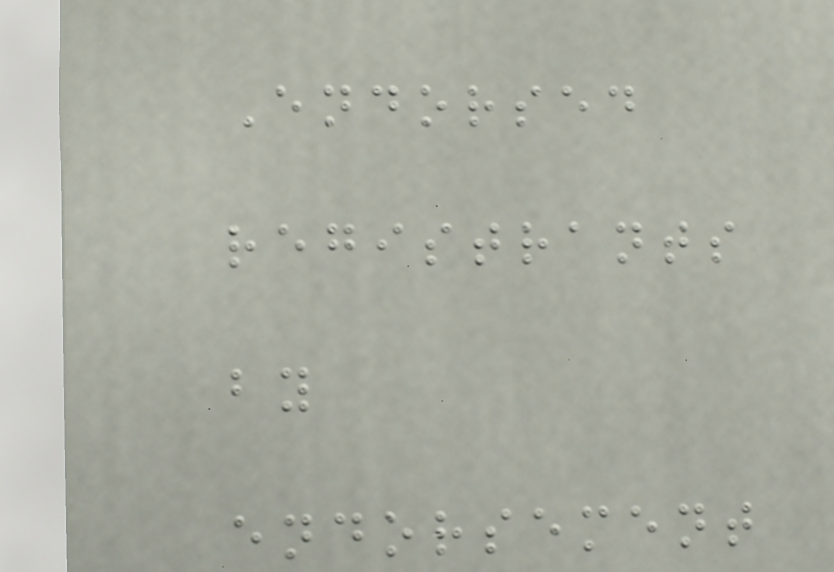Endorsed
registrants
by
endorsement
